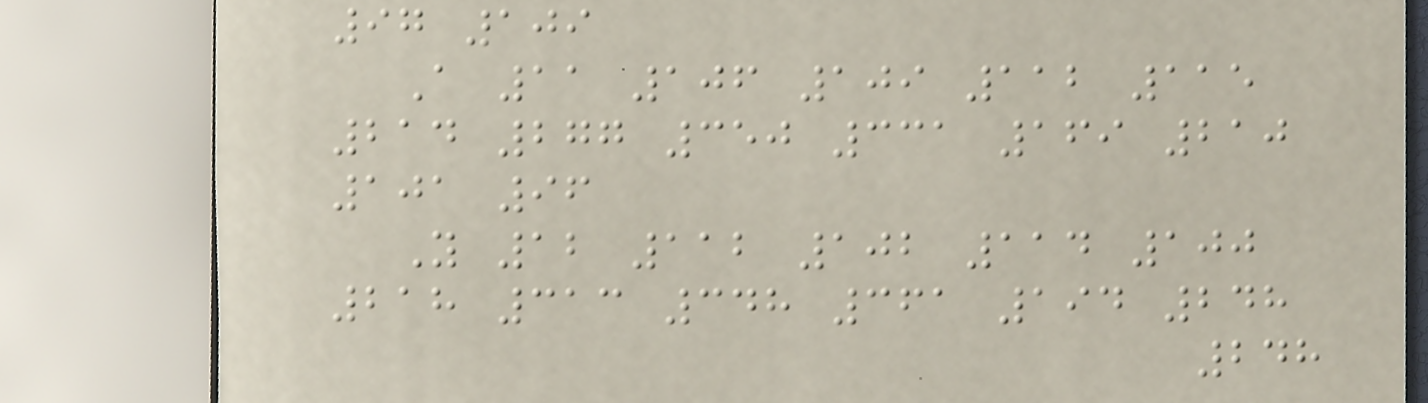97 109
A 11 106 109 112 115
214 277 350 331 169 210
101 96
Y 12 112 102 114 100
218 313 348 361 194 248
248
